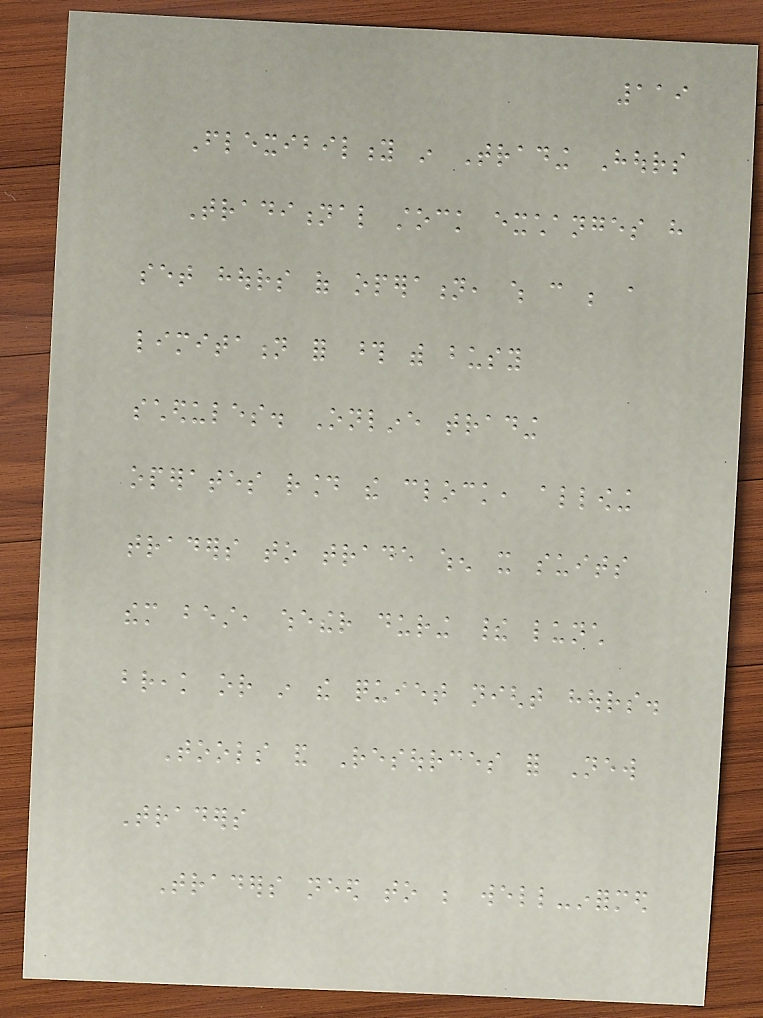119
Flexibility in Trading Hours
Traditional stock exchanges have
set hours of operation, which can be a
limitation for those with busy
schedules. Online trading
operates round the clock, allowing
traders to trade when it suits
them best, whether during their lunch
break or in the quiet night hours.
Tools and Resources for New
Traders
Traders need to be well-informed
